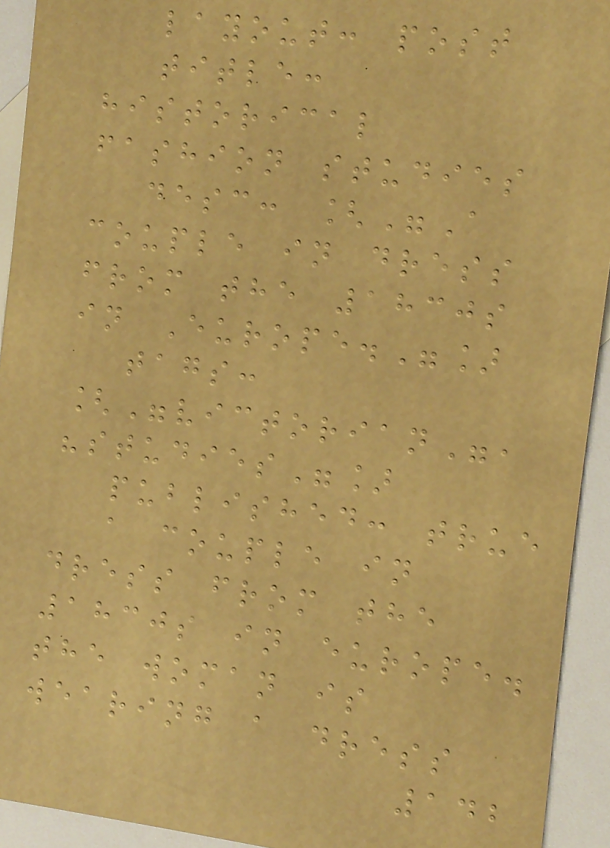layout: post
title:
historical
fashion studies
desc: ["A
couple in dress
from the 1830s
in Europe."]
tags:
["victorian",
"studies"]
published: true
a couple in
dress from the
1830s in europe.
the woman is
wearing a dress
142
